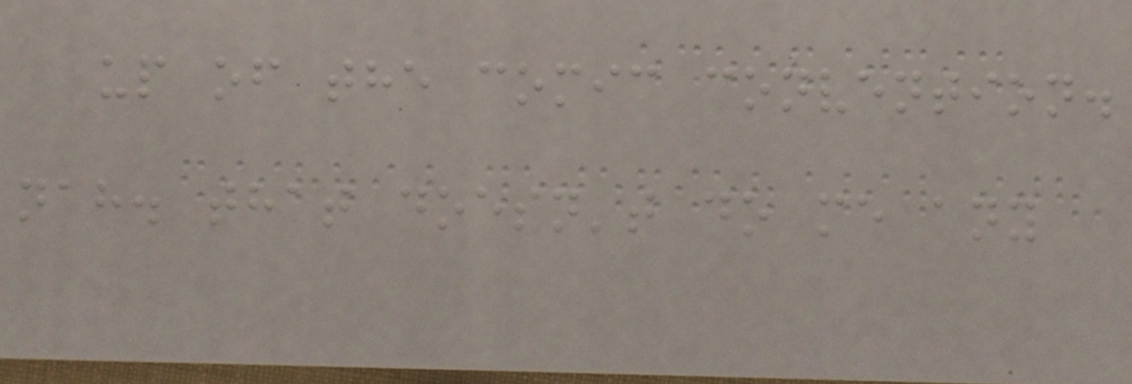up of the comic convention.
nah. that doesn't do me any
